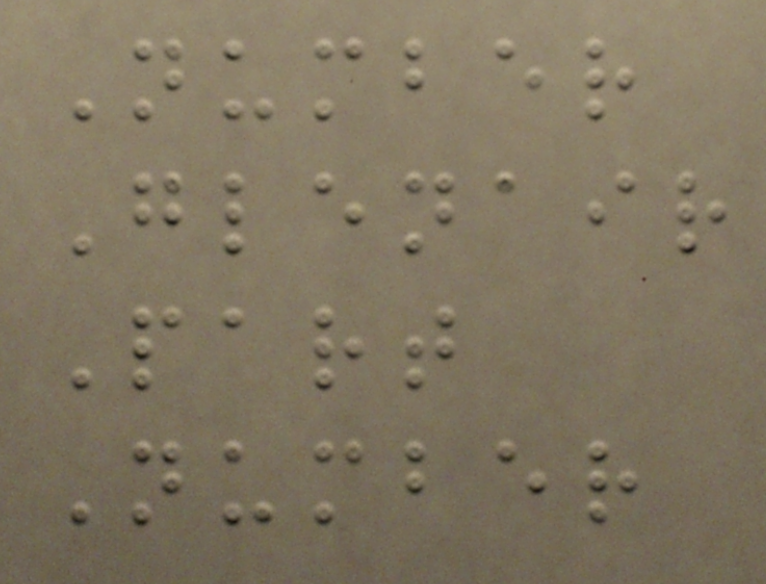Number
Glenair
Part
Number
